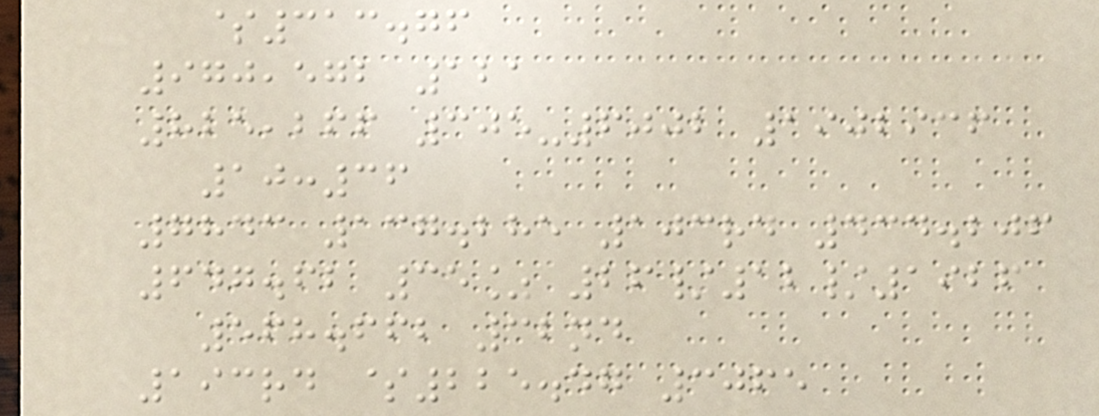$313.76
970,572 121
825,266 305-6002 1902936
10:36
7843 137.285 103rd 434.206
647.62 35% 26/12/1926
568.662 32nd
193rd $225.47 3065
